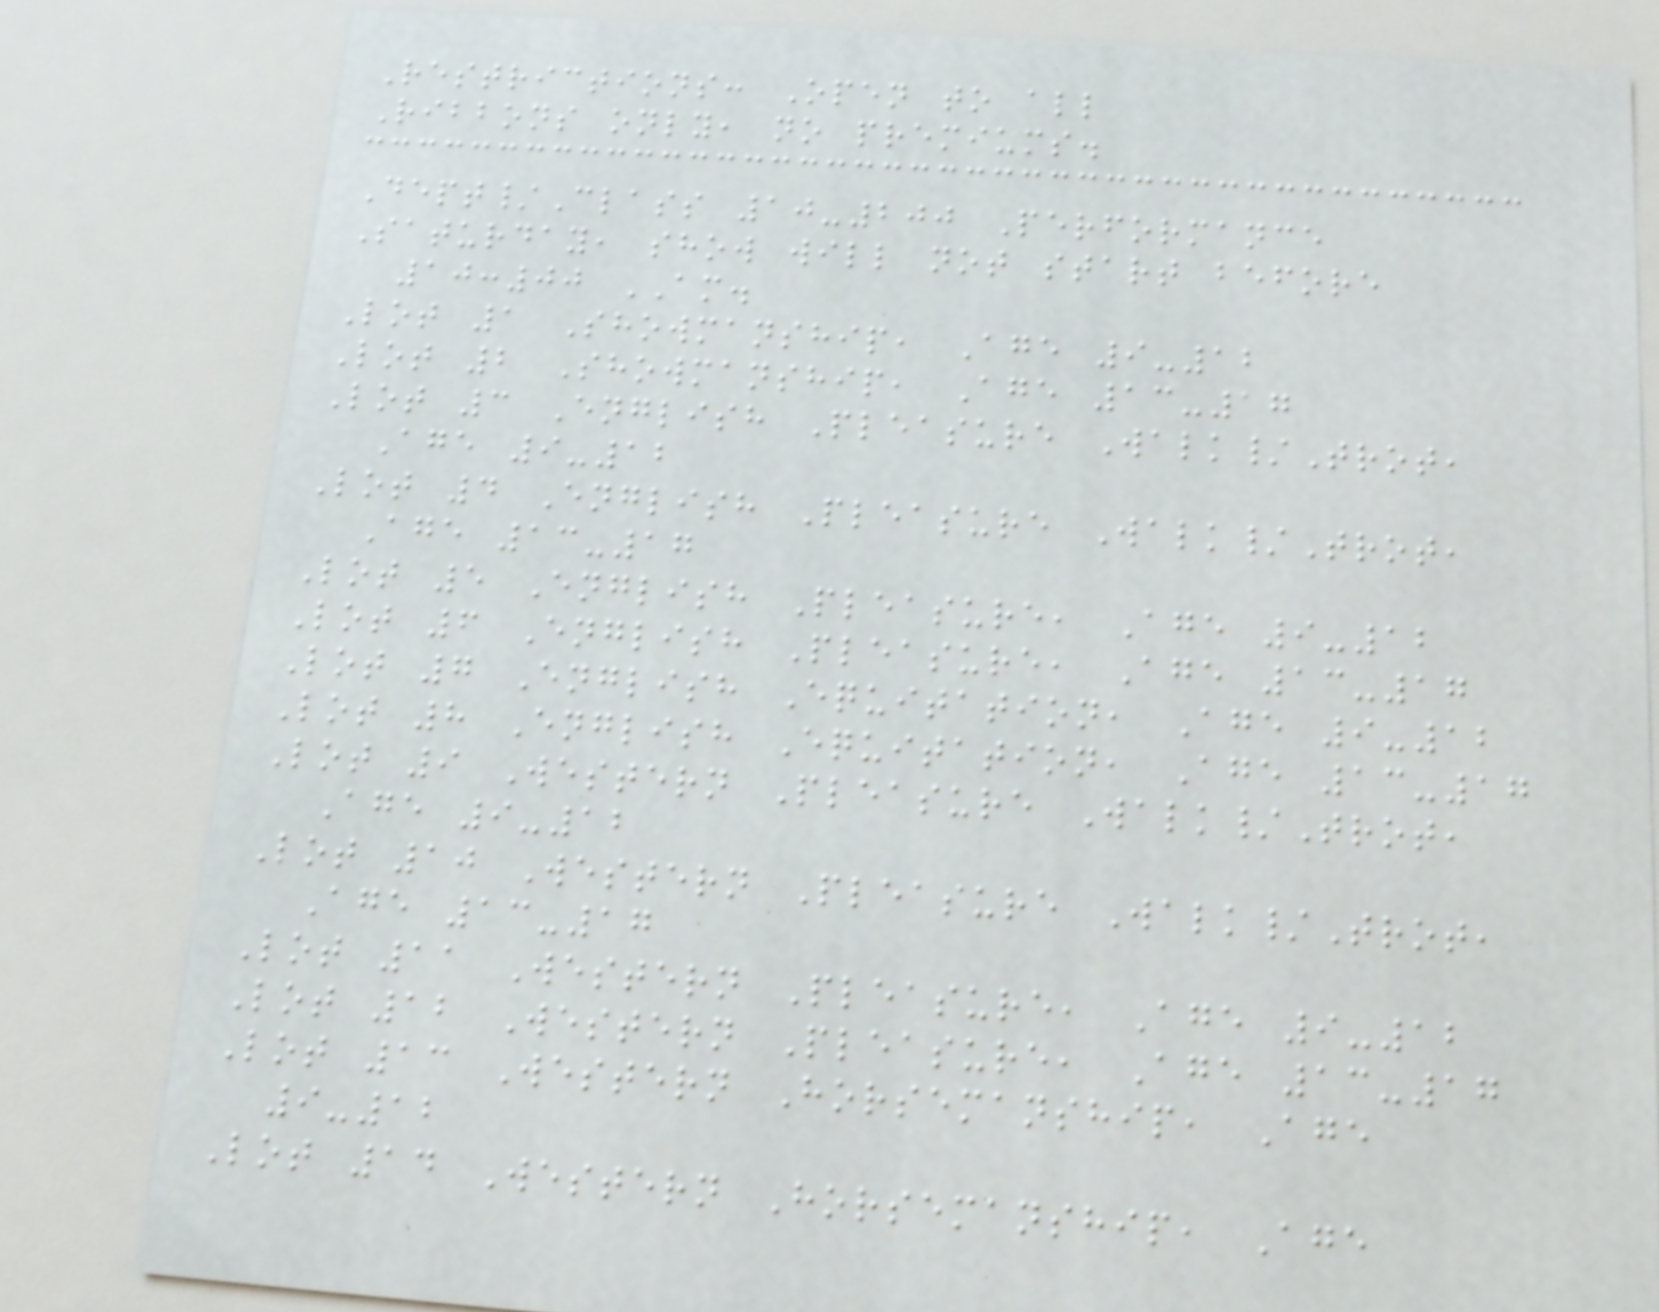Restrictions: Open to all
Ribbons only, no premiums.
Dept/Class 10-200 Performance
Saturday, show will not start before
10:00 AM.
Lot 1 Showmanship, Age 9-12
Lot 2 Showmanship, Age 13-17
Lot 3 English Pleasure Walk/Trot,
Age 9-12
Lot 4 English Pleasure Walk/Trot,
Age 13-17
Lot 5 English Pleasure, Age 9-12
Lot 6 English Pleasure, Age 13-17
Lot 7 English Equitation, Age 9-12
Lot 8 English Equitation, Age 13-17
Lot 9 Western Pleasure Walk/Trot,
Age 9-12
Lot 10 Western Pleasure Walk/Trot,
Age 13-17
Lot 11 Western Pleasure, Age 9-12
Lot 12 Western Pleasure, Age 13-17
Lot 13 Western Horsemanship, Age
9-12
Lot 14 Western Horsemanship, Age
